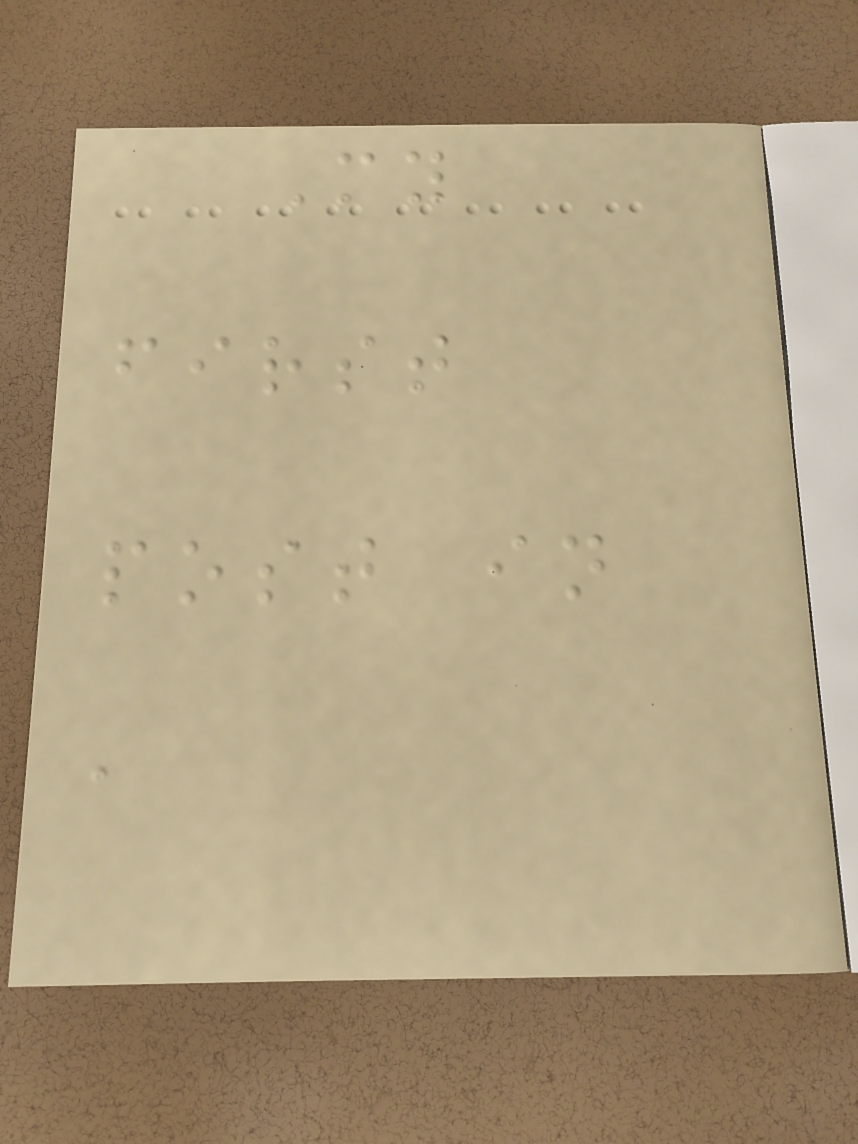My
first
post in
a
